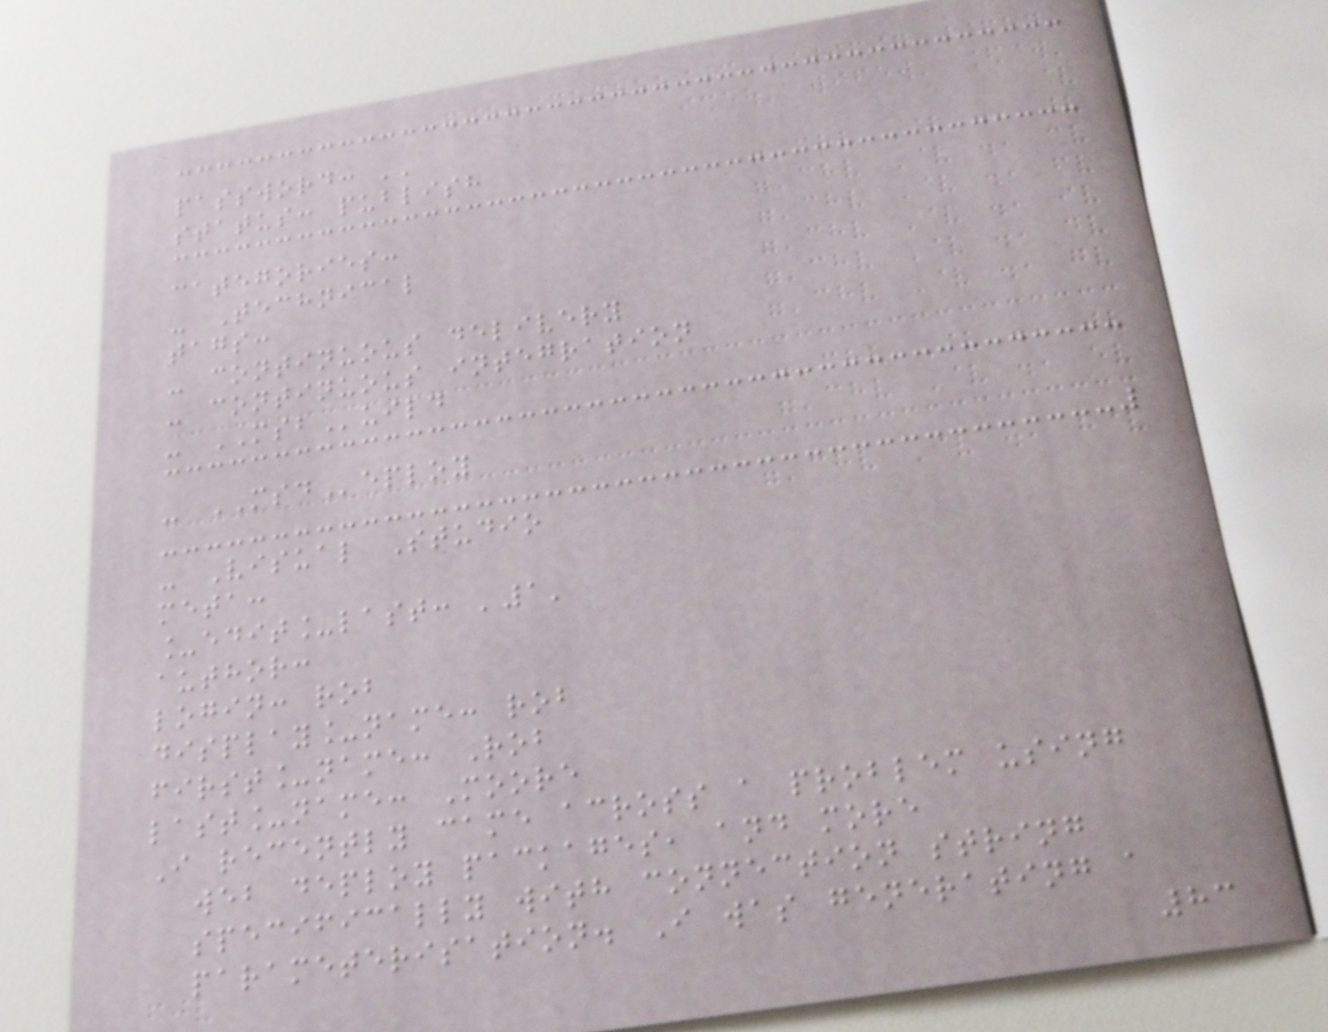password: ''
status: publish
categories:
- Technical
tags:
- continuous delivery
- continuous integration
- MSBuild
- MSDeploy
- Visual Studio
meta:
_edit_last: '1'
author:
login: rob
display_name: rob
first_name: Rob
last_name: Moore
I recently came across a problem using
web deploy packages, and more
specifically with connection string
parameterisation. I was generating a
83
